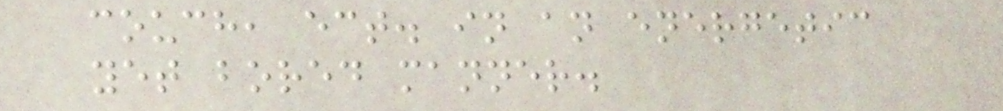couch, ect. in an energetic
yet bored manner.
